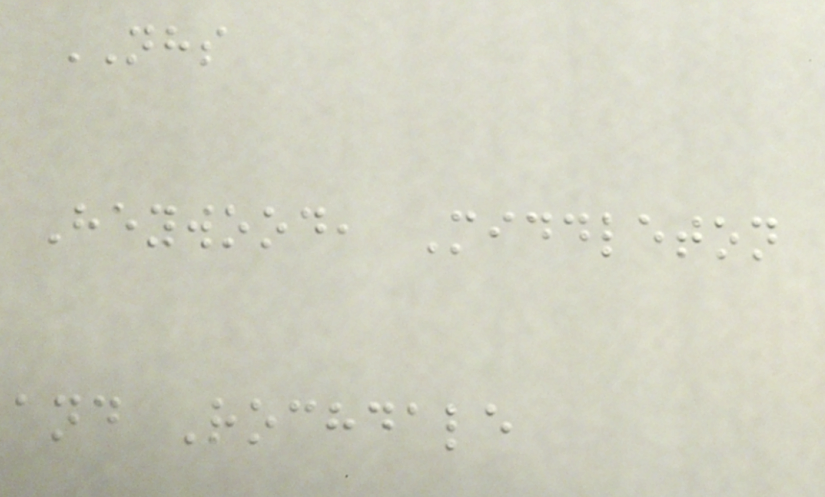NHS
Heywood, Middleton
and Rochdale
